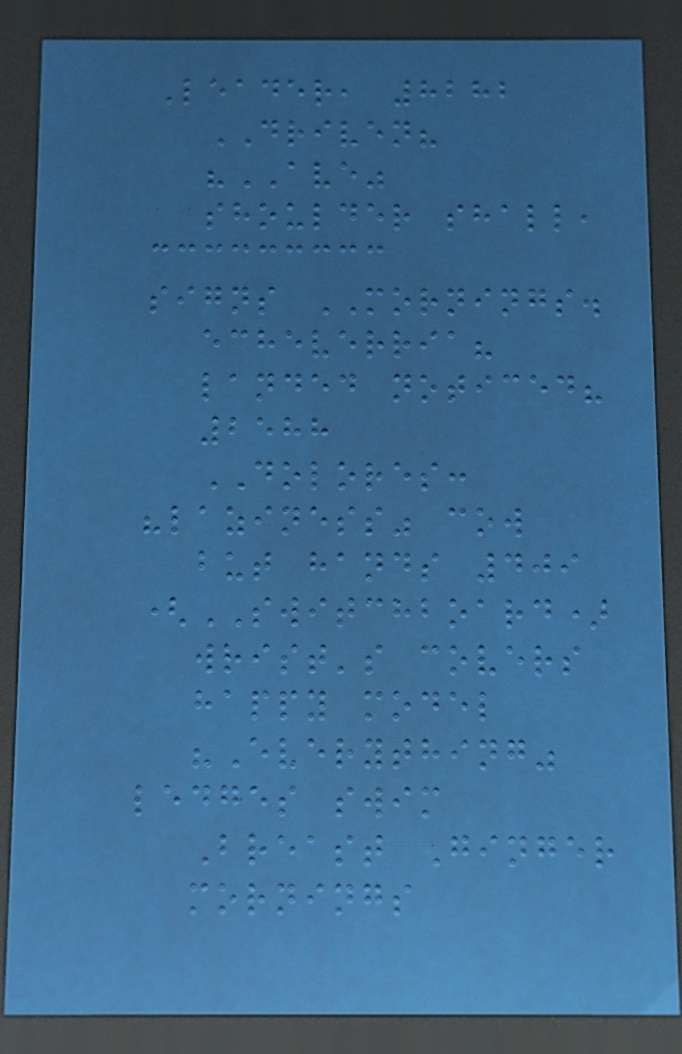Leader, 8282
DRIVEN?
"AVE"
shoulder shall,
signs MORNINGS.
echeverria?
landed noticed?
2588
DOLORES:
"laziness" cow
but hands 409
(SWITCHBOARD)
wrist's covers
happy model
"Everything"
ledges swim
Breast Ginger
mornings
